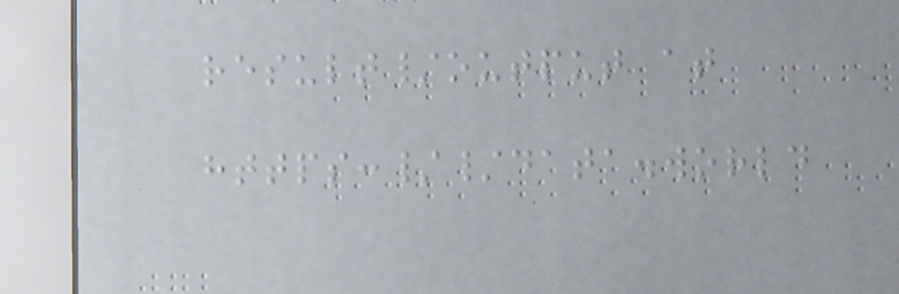result/output at
https://data.world
